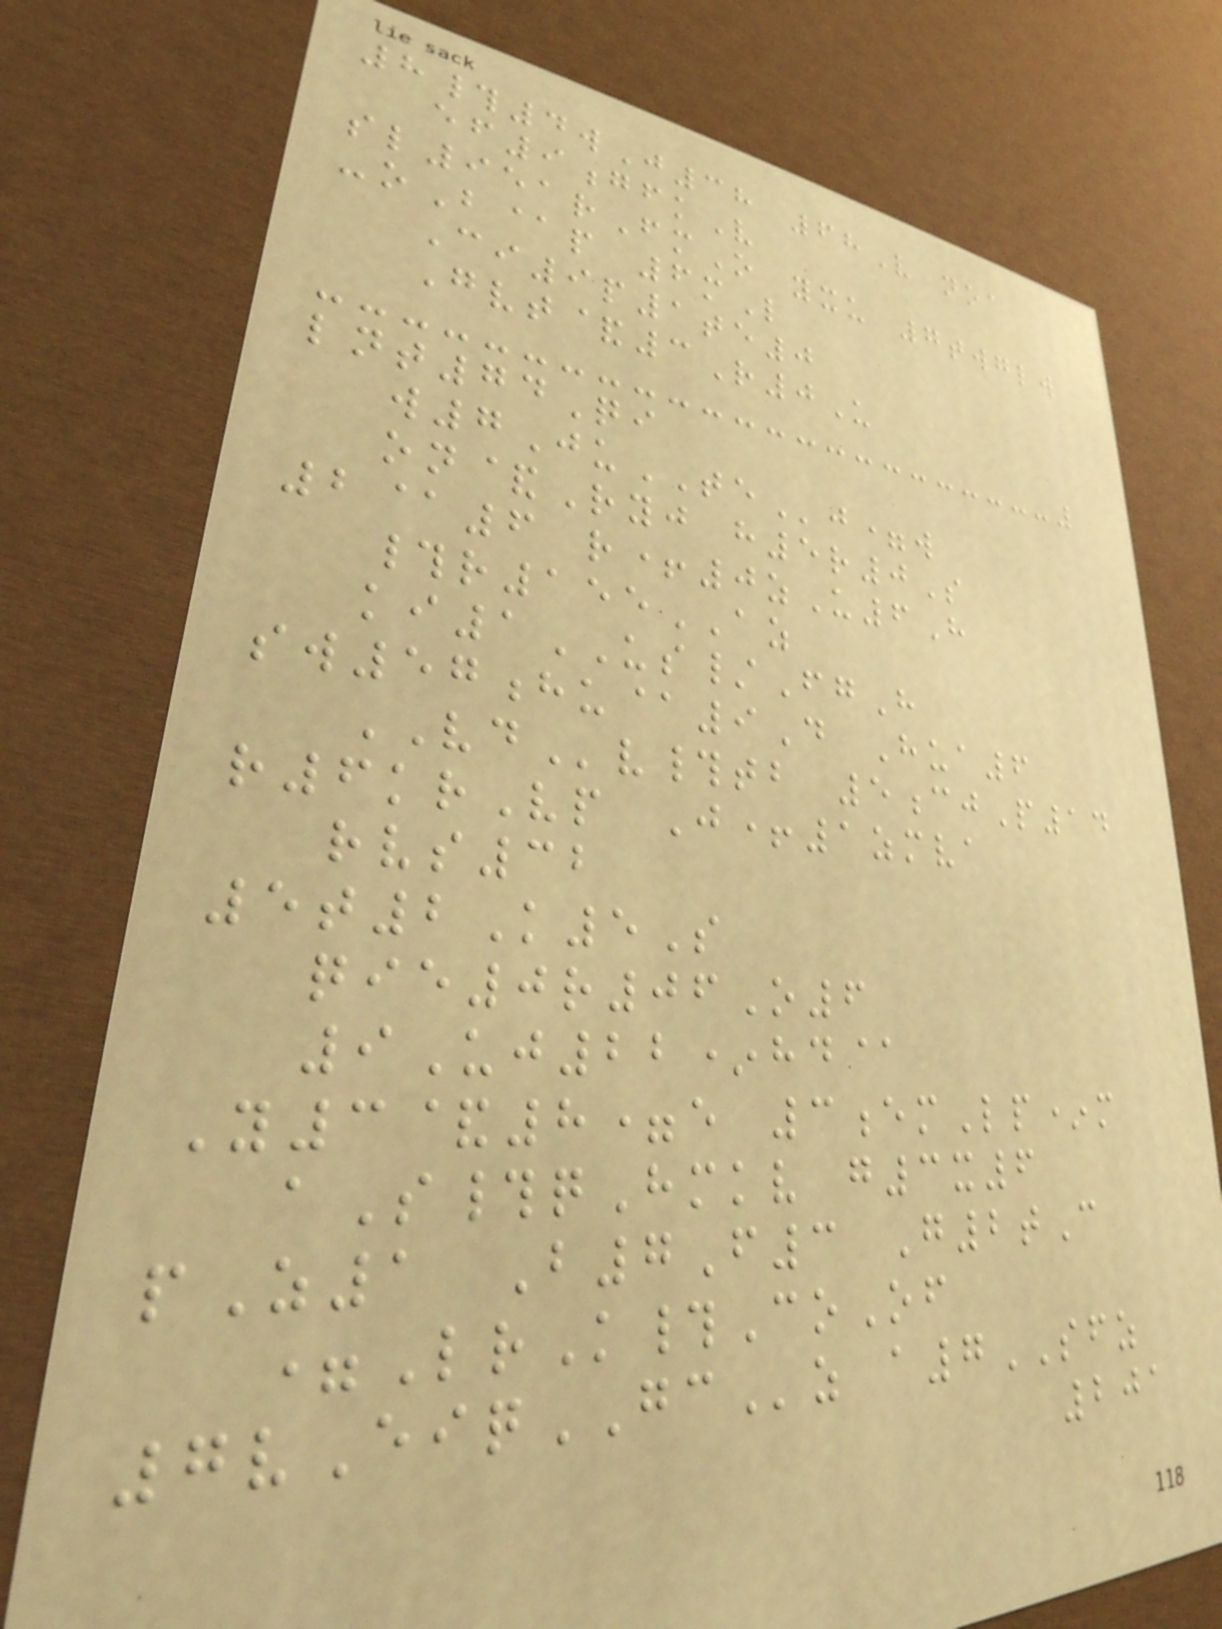8#4wJ38 68V noa
ef9gfkV
sl951rFmO yxu 7twglw
-oB@p 6mL
Ci9p1te0
Gvt&3R0U
lnt74Qi
w7JuTEj=w
on&Ryj h5r0S
2@6 r+0zU6H
#r155AZ
ki1US/FgH
sw57hu@9D Hua6
VDv#tb 5cjP14
r6krVp J+1zmva
rvs32
5t2K5S
qie0r06O6
9Uj22*hd@
Y3&8=e 3emLp*m
aS#qHmkv g3x6
pZ1 B7F3 G2tC
=LrK#CoOf
7vEiqGCz a7SFZ
201
